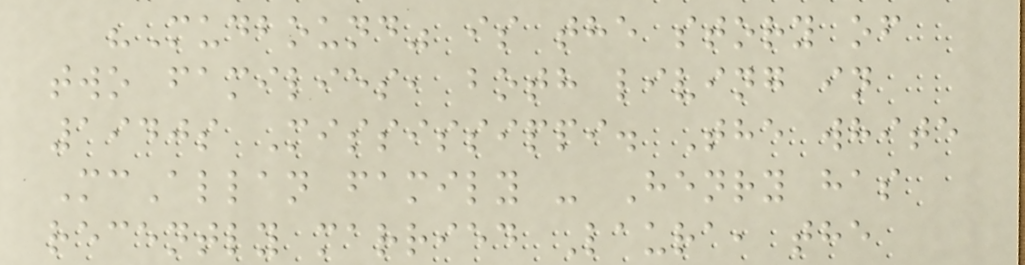"Mudbound" is the story of
two families, both living in
1940s Mississippi. The white
McAllan family - Henry has
recently married Laura, the
